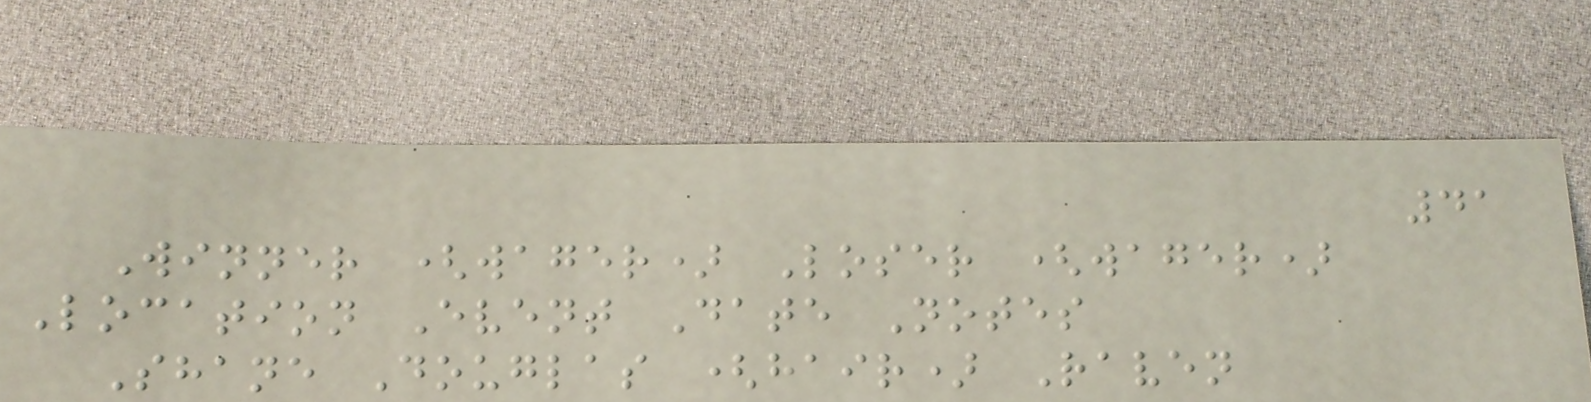41
Winner (wager) Loser (wager)
Location Event Date Notes
Shane Douglas (hair) Raven
